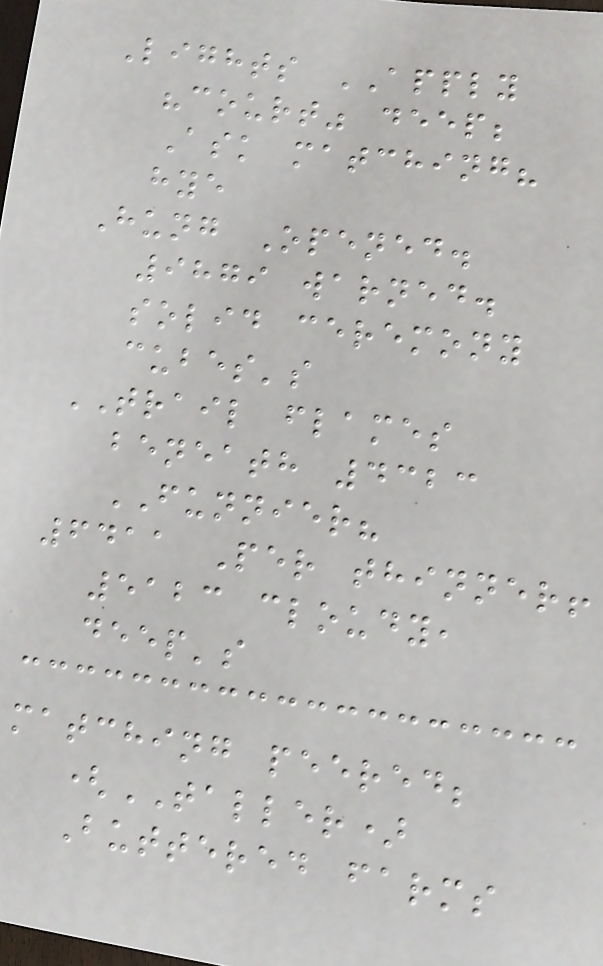Lights APPLY
"court" deep;
Ask matching?
hye
Hung Opened.
9879 warned.
solid ceremony
cubes's
TRAIL flames
beneath 4323
FUNNIER?
6411 Per thinner!
5123 cloudy,
deep's
matching peered;
(TALLER)
Buttered farms
